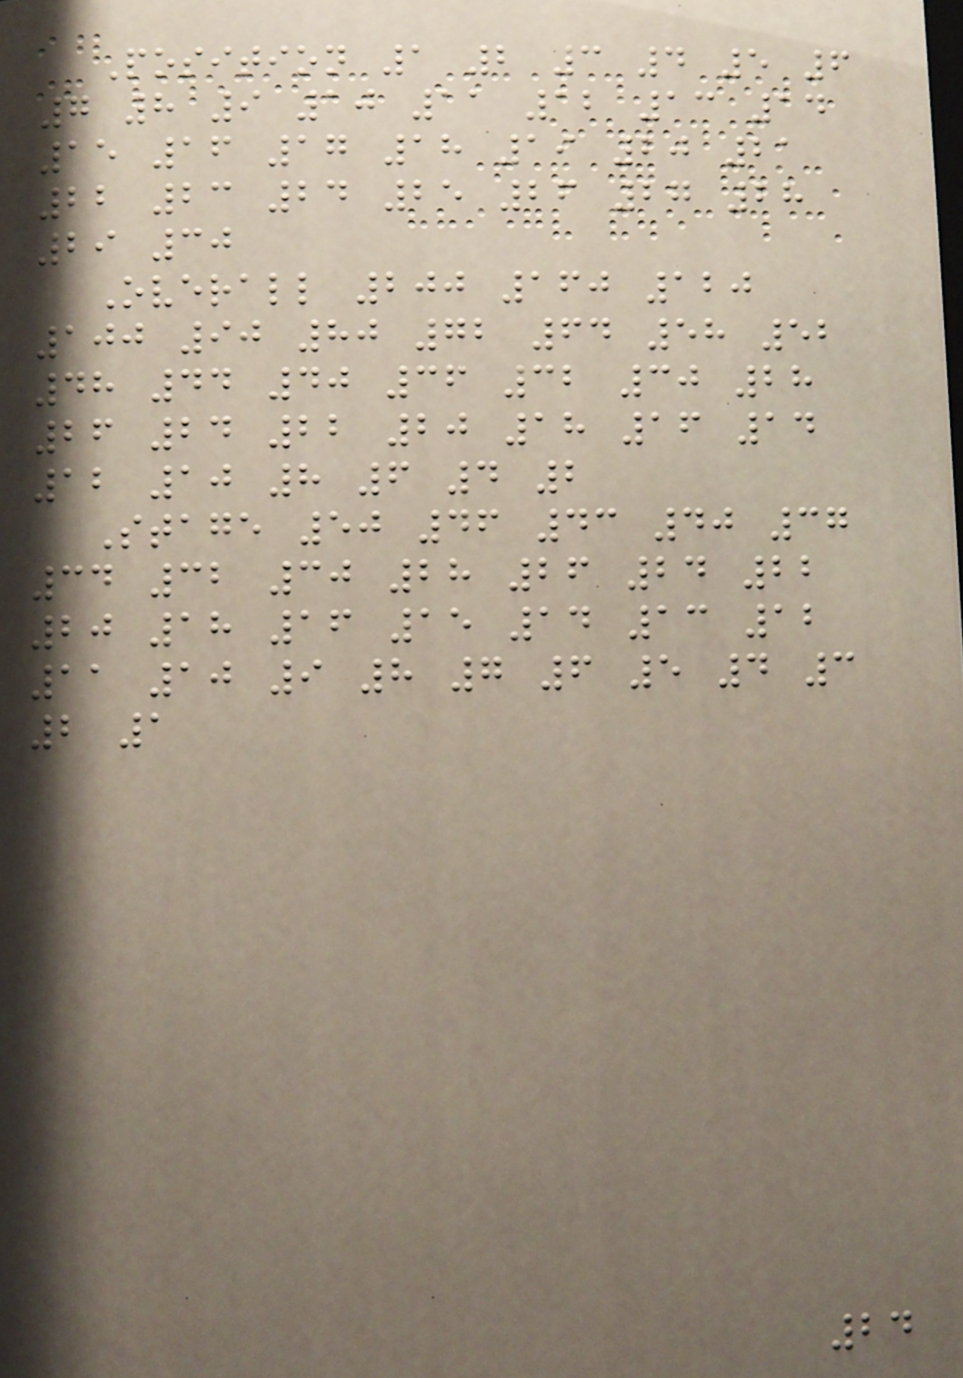Position 1 2 3 4 5 6
7 8 9 10 11 12 13 14
15 16 17 18 19 20 21
22 23 24 25 26 27 28
29 30
Overall 200 160 120
100 90 80 72 64 58 52
48 44 40 36 32 30 28
26 24 22 20 18 16 14
12 10 8 6 4 2
Stage 50 46 43 40 37
34 32 30 28 26 24 22
20 18 16 15 14 13 12
11 10 9 8 7 6 5 4 3
2 1
24
